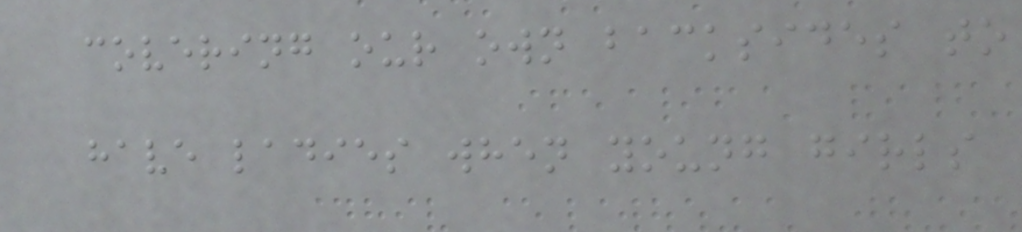covering our own backsides to
have ladies when young girls
